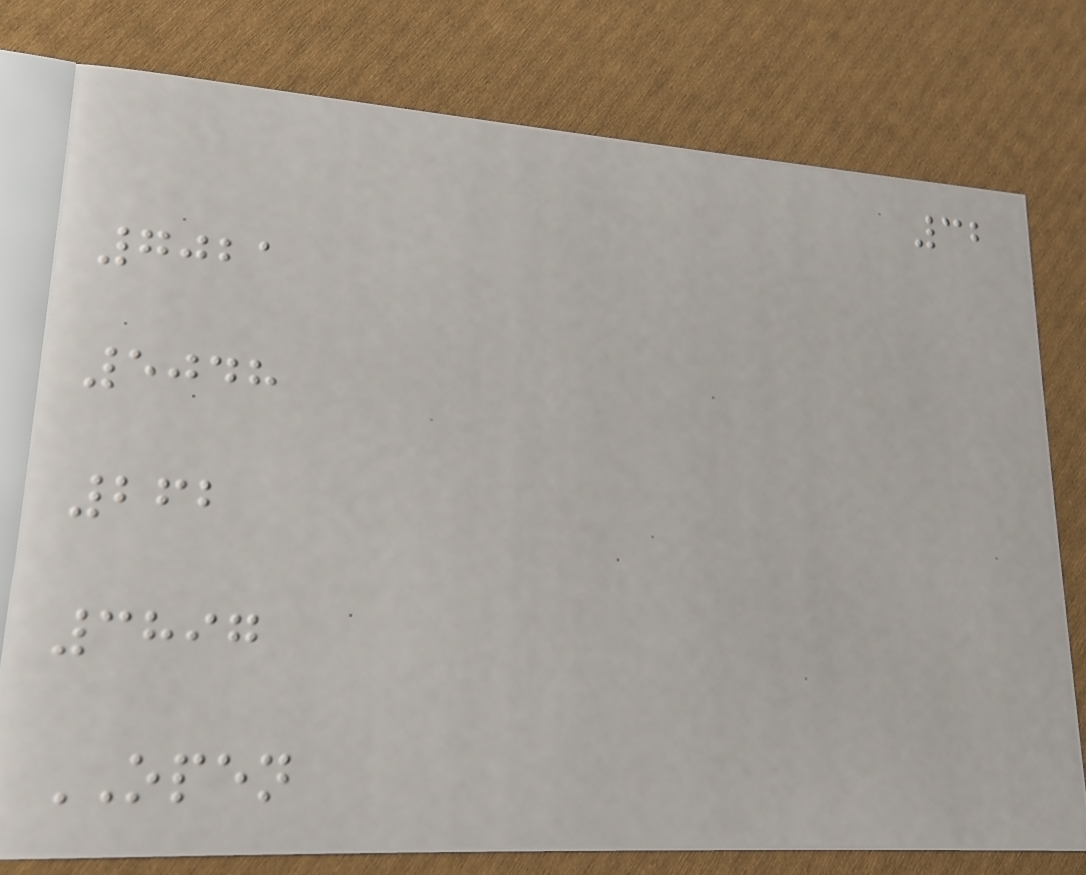32
7021
5048
262
3897
OPEN
